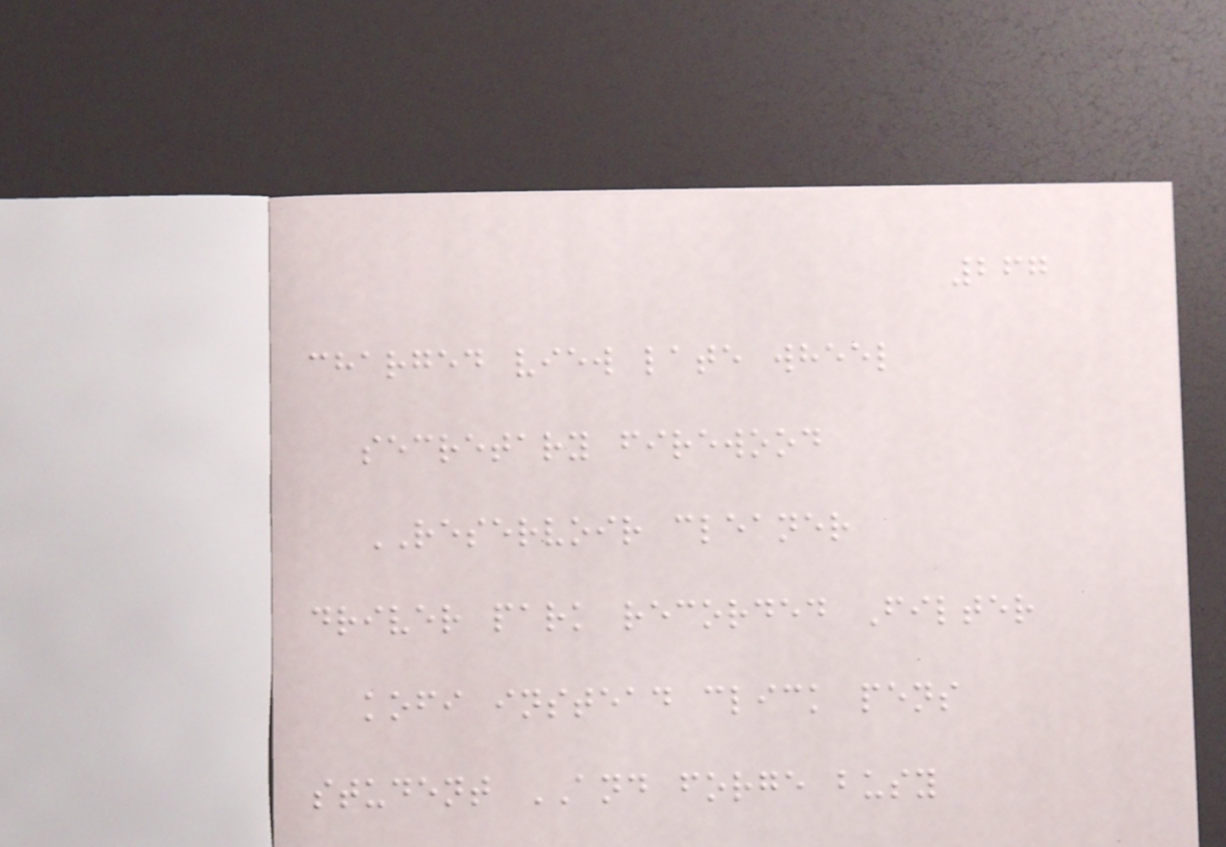267
charged view late wheel
secretary firewood
RESERVOIR cleaner
driver park recorded Filter
kofi instead click pens
student AND forge busy
